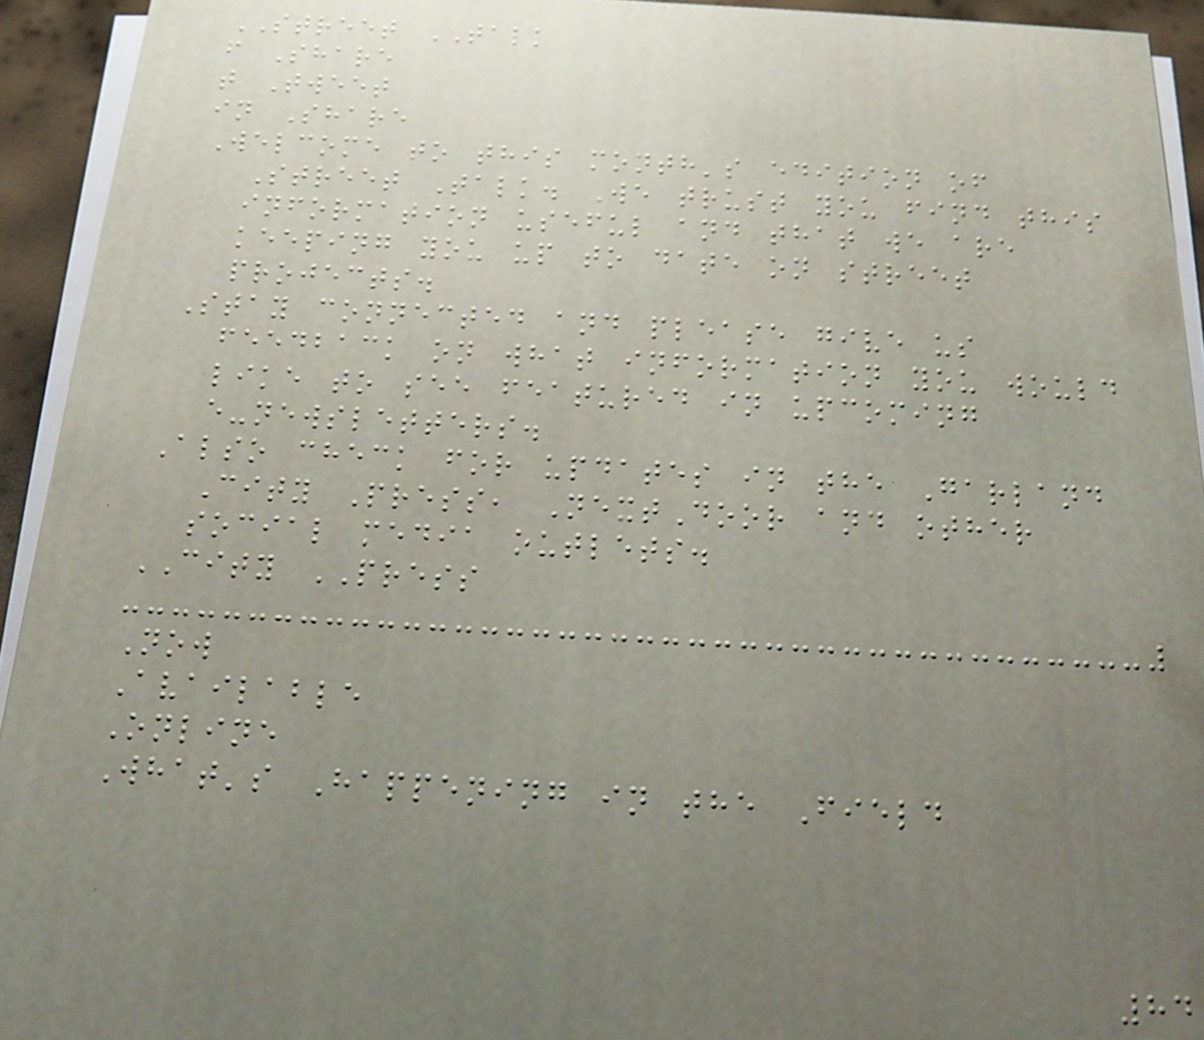STREET TALK
f Share
t Tweet
in Share
Welcome to this month's edition of
Street Talk. We trust you find this
information useful and that we are
keeping you up to date on street
projects.
Stay connected and please give us
feedback on what information you would
like to see featured in upcoming
e-newsletters.
Also check for updates in the Garland
City Press, NextDoor and other
social media outlets.
CITY PRESS
Now
Available
Online
What's Happening in the Field
84
